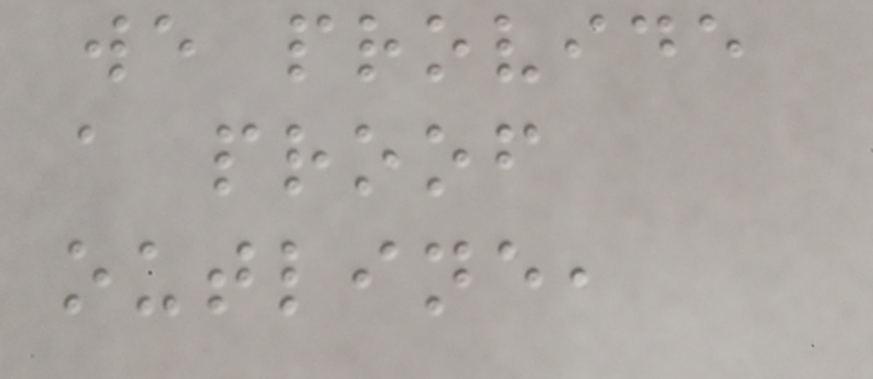we provide
a proof
outline,
